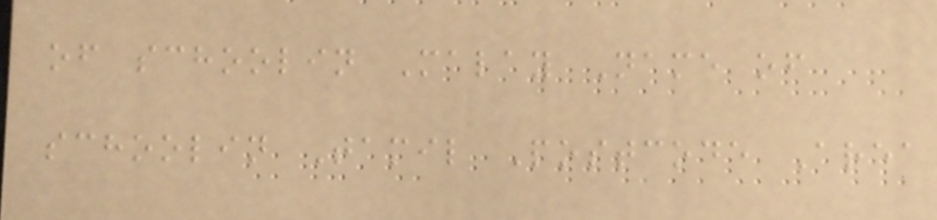of schoolin Malay Name of
schoolin Tamil Postcode Area
